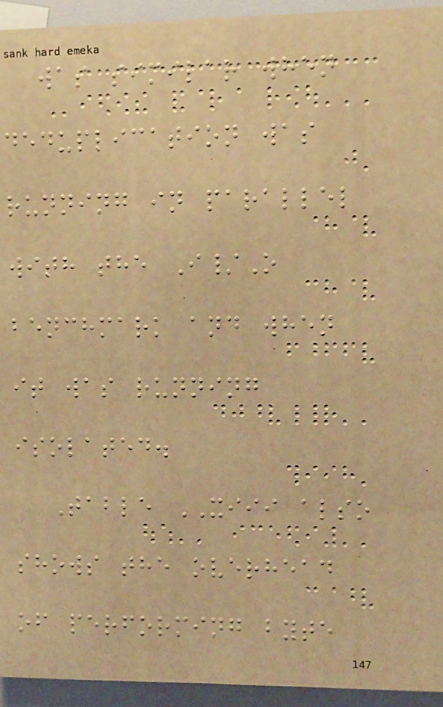was similar when
deduplication was
running in parallel
with the I/O
benchmark and when
it was running
isolated.
Table XIII also
shows the overhead
of performing byte
